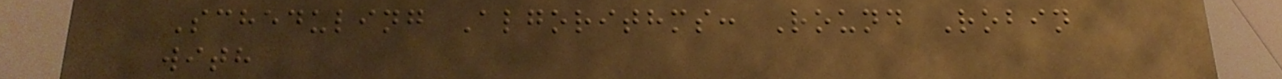Scheduling Algorithms: Round Robin
with
